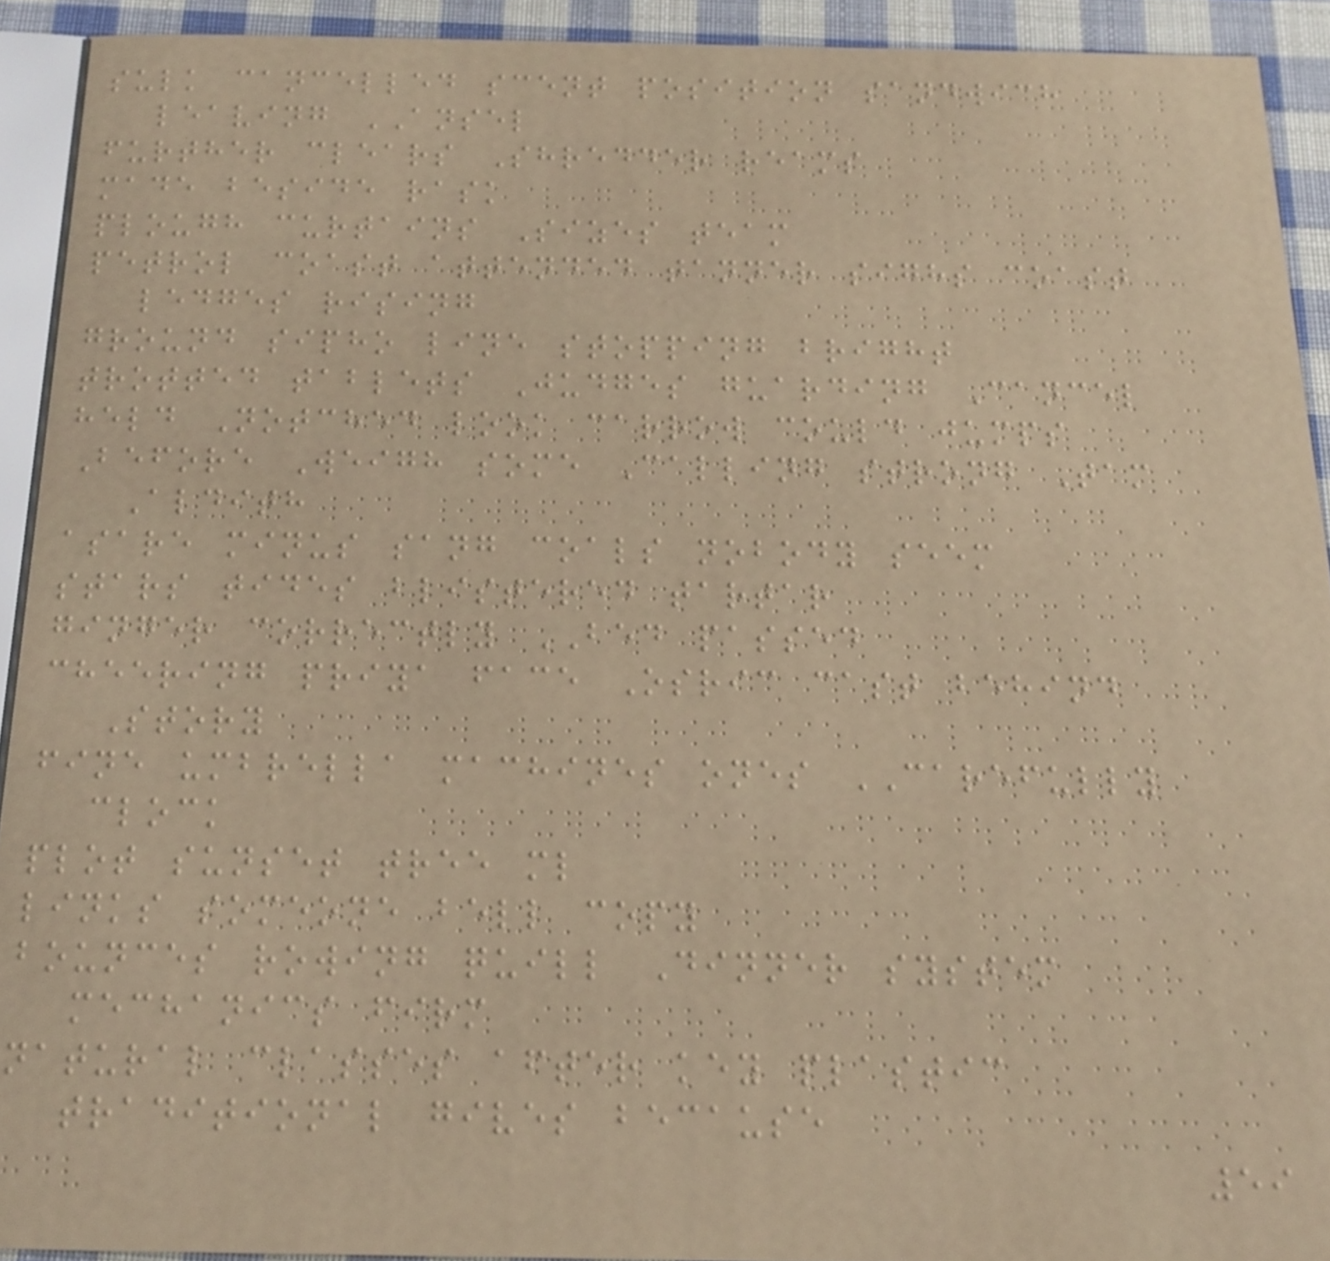sulk cancelled scent position sandwich
leaving ANSEL
further clears Shredder reams
made beside rask
plough curtains Sizes team
petrol coast attended tanner sighs coast
ledges rising
ground sipho line stopping bright
trotted tablets Judges guarding Cancel
held Notched look carrow could jumps
Before Weigh some Calling strong Tam
Aldith
asare minus sang coals nobody seem
stars tides blistered tartar
ginger correctly BED passed
cheering priya face Osric cast behind
Story
fine umbrella machines ones CAREFULLY
clock
plot sunset tree ml
links someone bell copy
bounces rowing quill Dinner system
mechanics firm
natural classes after key plastic
traditional gives because
59
